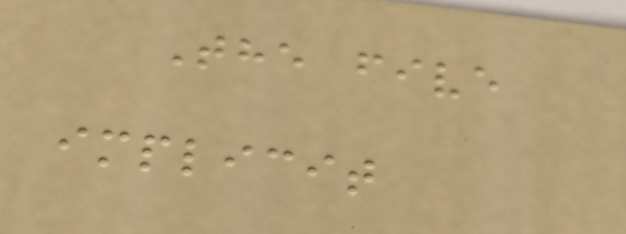The five
implicit
